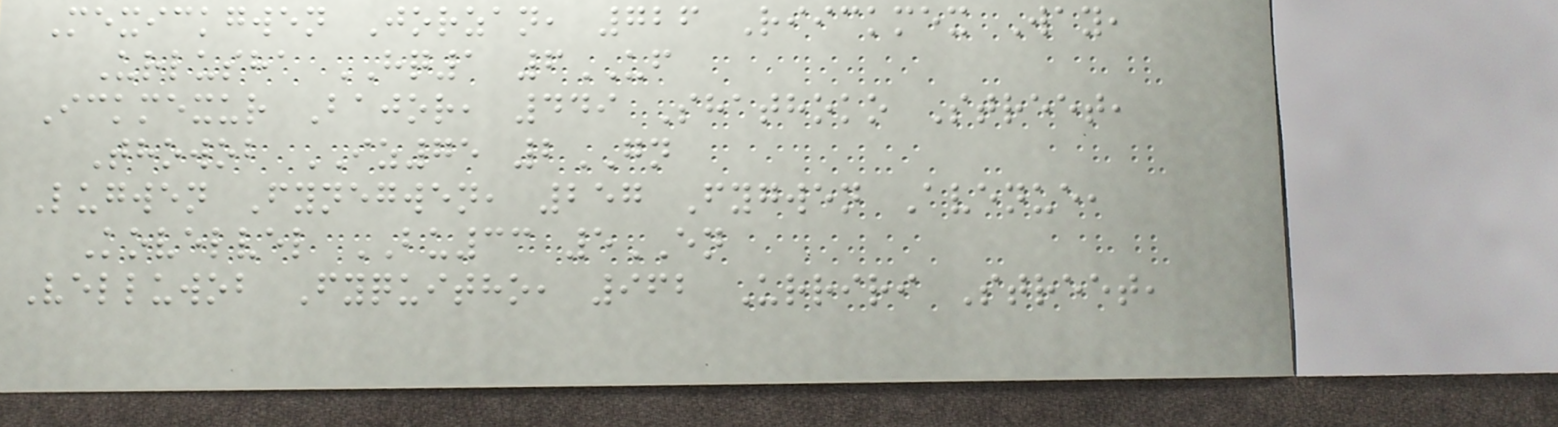Mexickgwen Jorzan, 726 Riickmex Way,
Urlusha HQ1 6UF
Ickmexur Bajor, 449 Shathoko Street,
Thowob IZ75 2GN
Lugwen Fynegwen, 257 Fygwen Avenue,
Kovelvel BU33 5EN
Velluwob Fyquitho, 962 Urriri Street,
